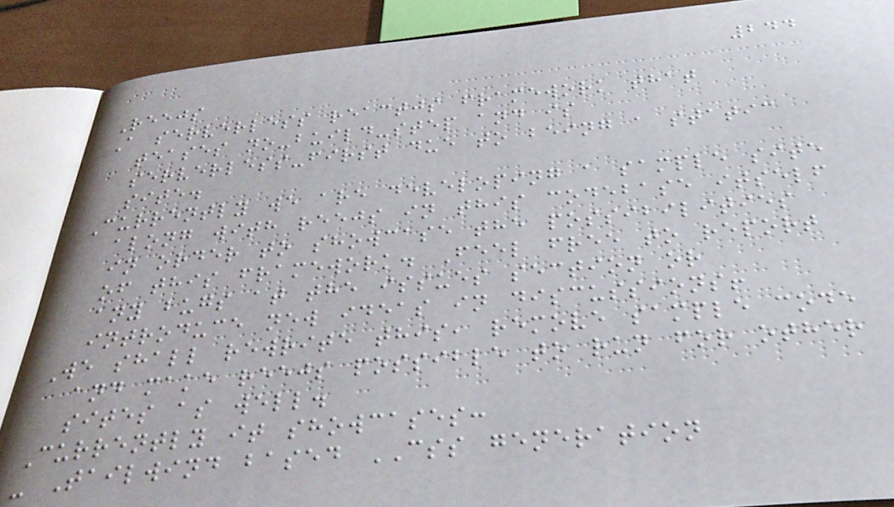244
Reejs
A serverless reactjs framework that
teases no-build-step and is
serverless-first due to being a static
site.
Currently we are developing a sample site
along with reejs in this codebase itself
in order to showcase the possibilities
of this framework. Feel free to report
any bugs at the issues section or
introduce new ideas in discussions!
We shall rewrite this, remove sample code
and make reejs possible to run for other
sites as well.
Currently it showcases:
- Tailwind based CSS generation
